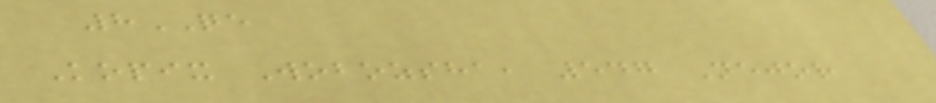8QE
Kopix Wobozsha, 547 Nejor
